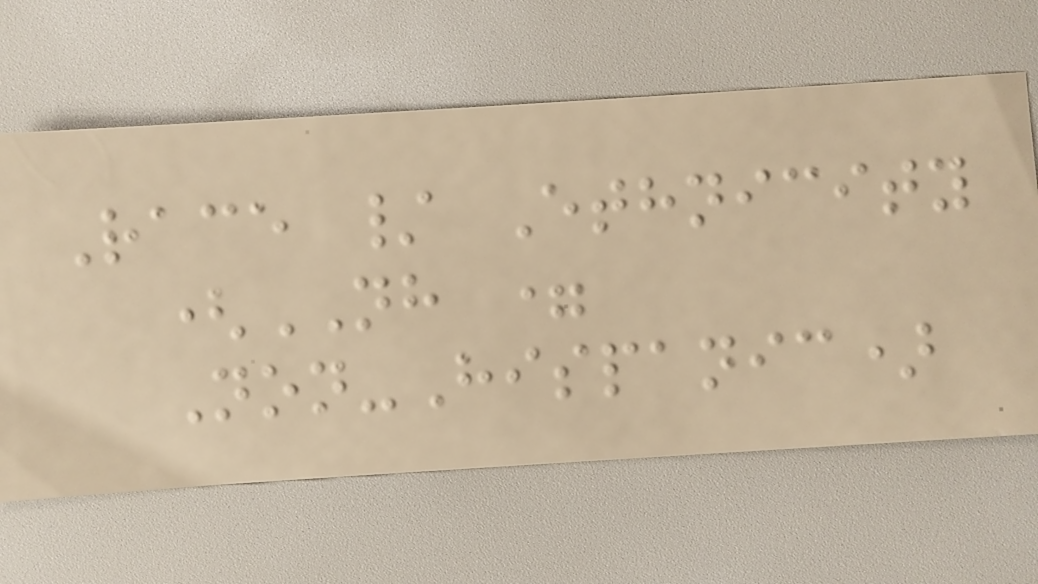Race / Ethnicity
(NH =
Non-Hispanic)
